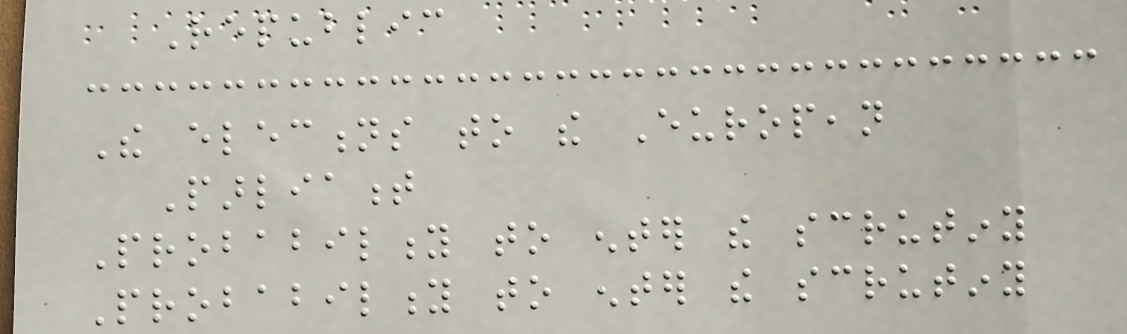Republic
The elections to the European
Parliament
Probability to enter the scrutiny
Probability to enter the scrutiny
